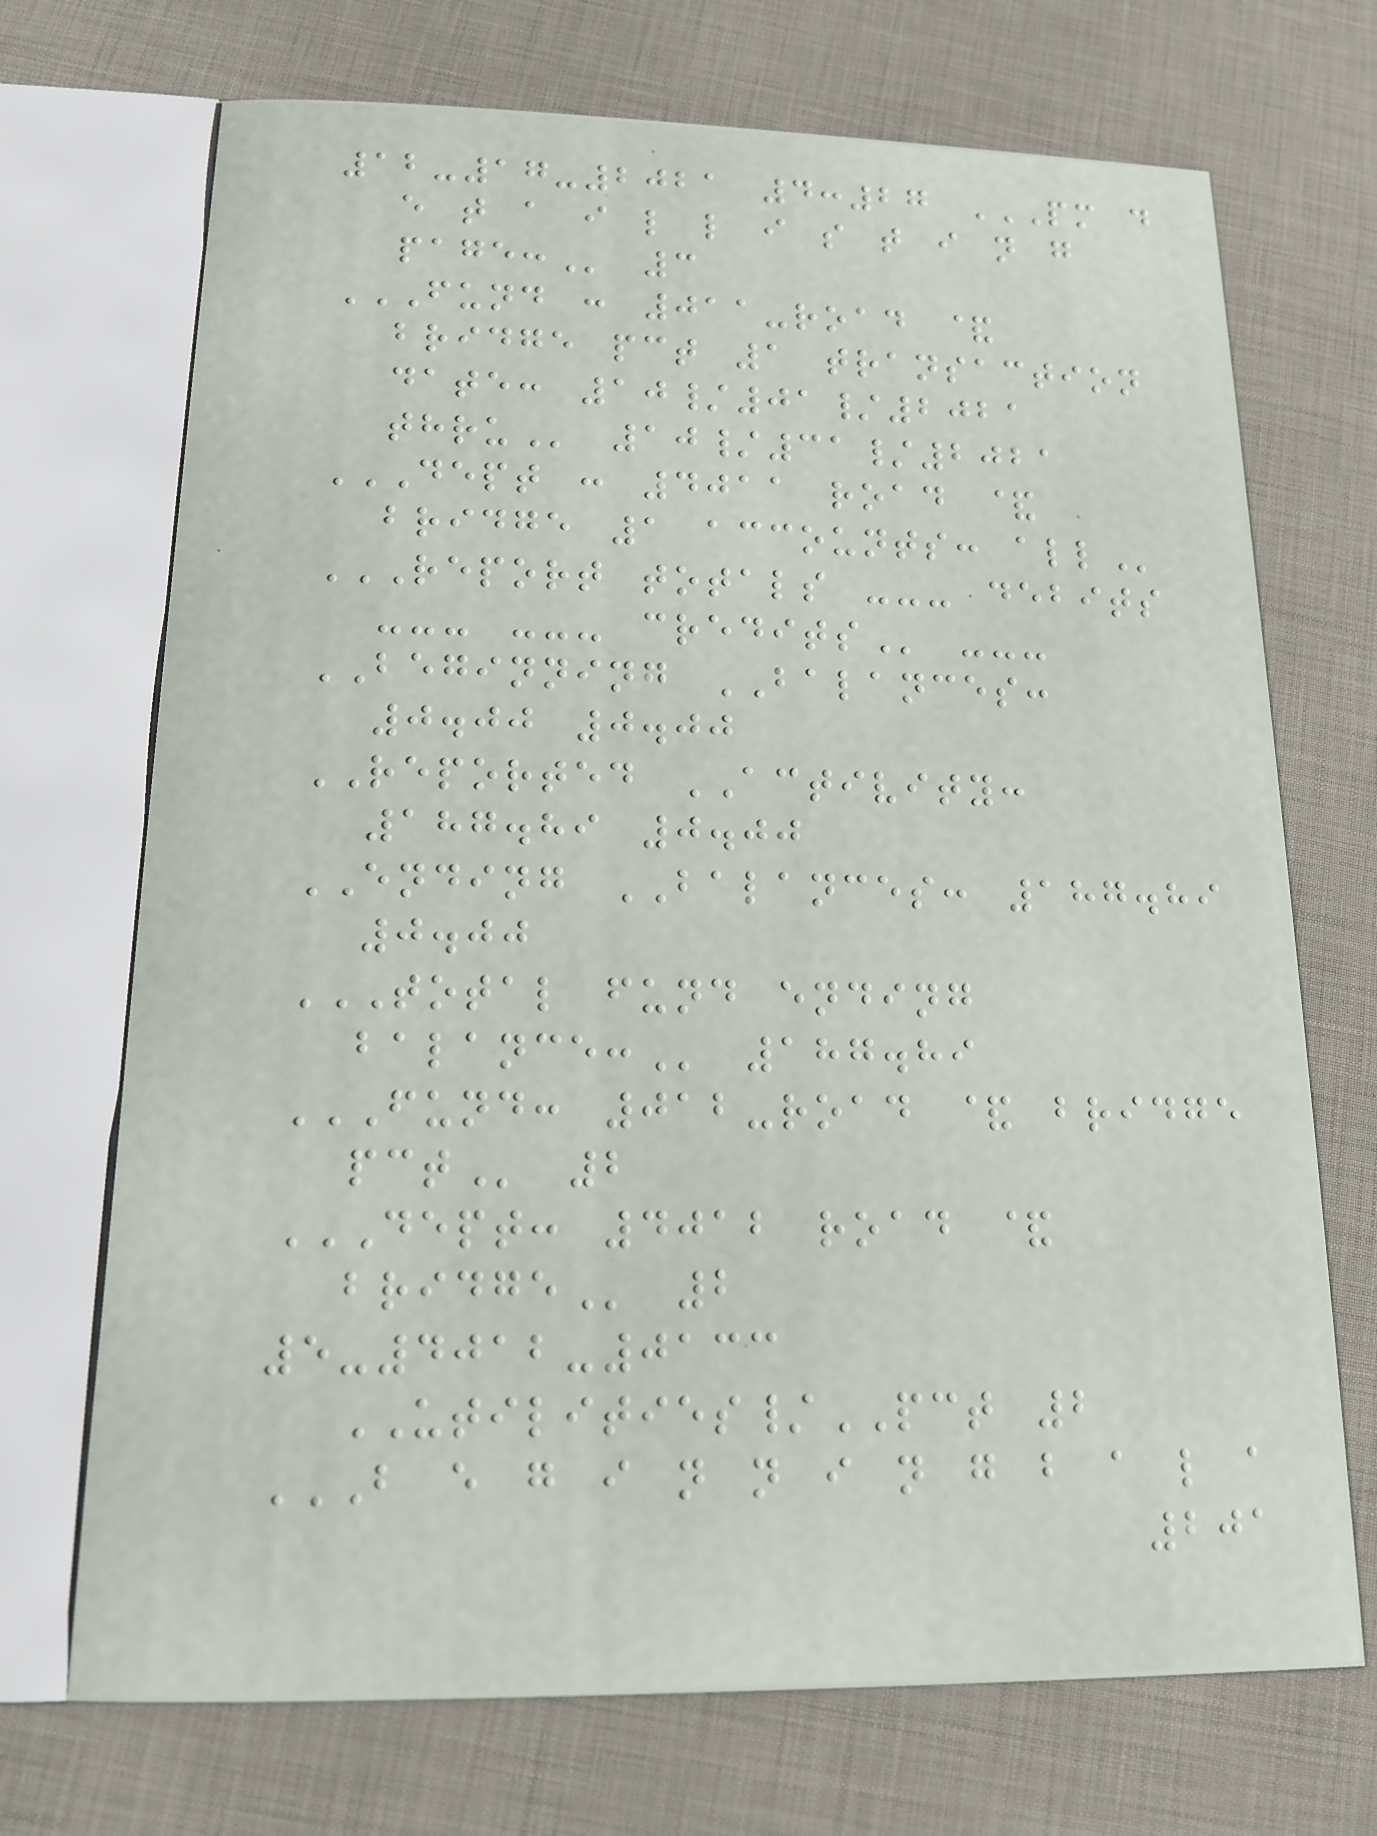12-17-2021 4:27 PM D
E T A I L L I S T I N G
PAGE: 3
FUND : 011-ROAD &
BRIDGE PCT 1 TRANSACTION
DATE: 10/01/2021
THRU 10/31/2021
DEPT : 4011 ROAD &
BRIDGE 1 ACCOUNTS: ALL
REPORT TOTALS --- DEBITS
--- --- CREDITS ---
BEGINNING BALANCES:
0.00 0.00
REPORTED ACTIVITY:
187.89 0.00
ENDING BALANCES: 187.89
0.00
TOTAL FUND ENDING
BALANCE: 187.89
FUND: 012-ROAD & BRIDGE
PCT 2
DEPT: 4012 ROAD &
BRIDGE 2
5-4012-0133
UTILITIES/PCT 2
B E G I N N I N G B A L A
201
